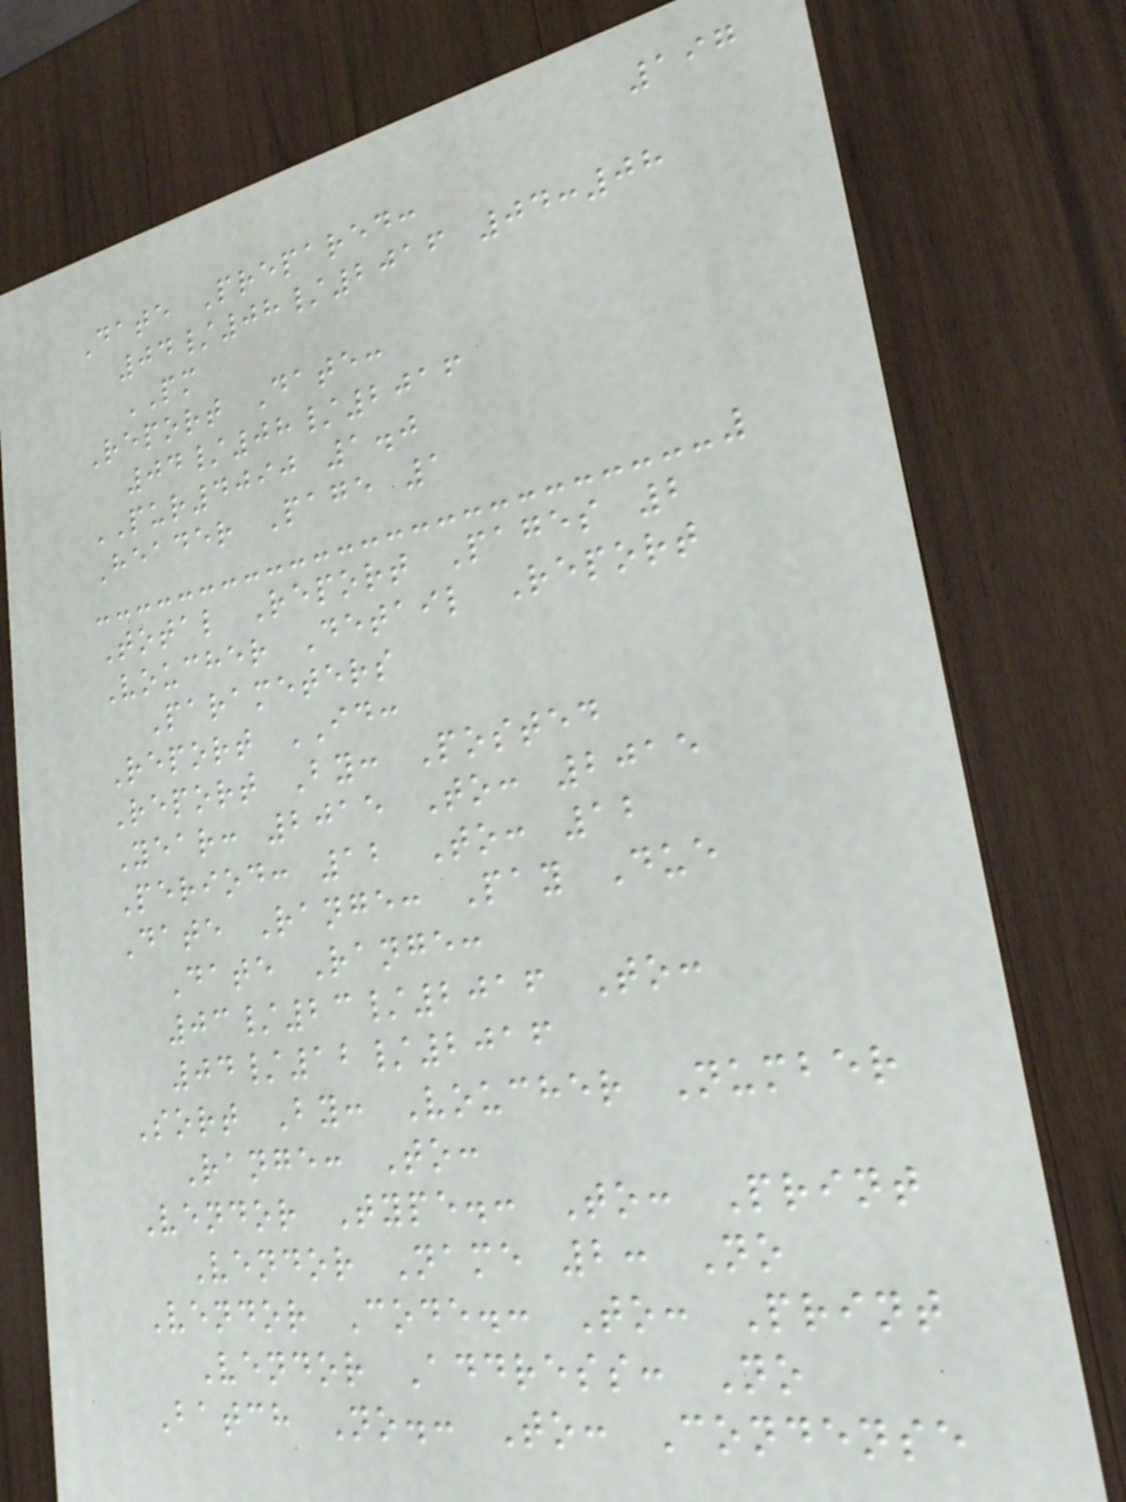197
Date Prepared:
04/08/2016 04:08
PM
Report Date:
04/08/2016
PUR4090 1.0
Header Page 1
Total Report Pages 2
Voucher Detail Report
Parameters
Report ID:
Report By: Posted
Year: 2015 To: 2015
Period: 12 To: 12
Date Range: Pay Due
Date Range:
03/23/2016 To:
04/12/2016
Sort By: Voucher Number
Range: To:
Vendor Type.: To: Print
Vendor Name 2: No
Vendor Code.: To: Print
Vendor Address: No
Batch No.: To: Condense
